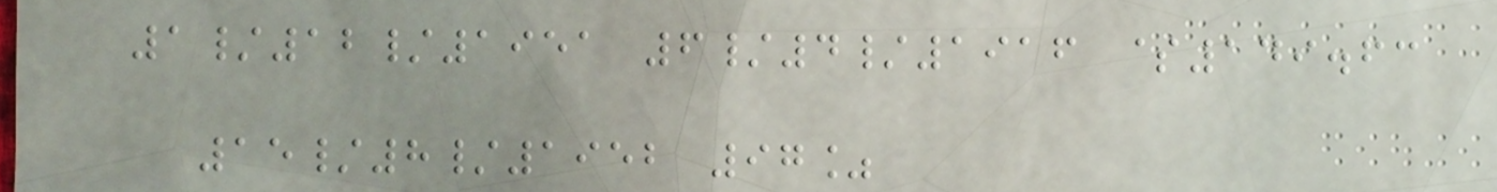1/12/1951 6/4/1916 $149.63
15/8/1952 97%
